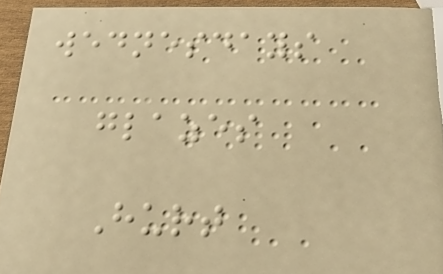wednesdays
glazes
Hurt
